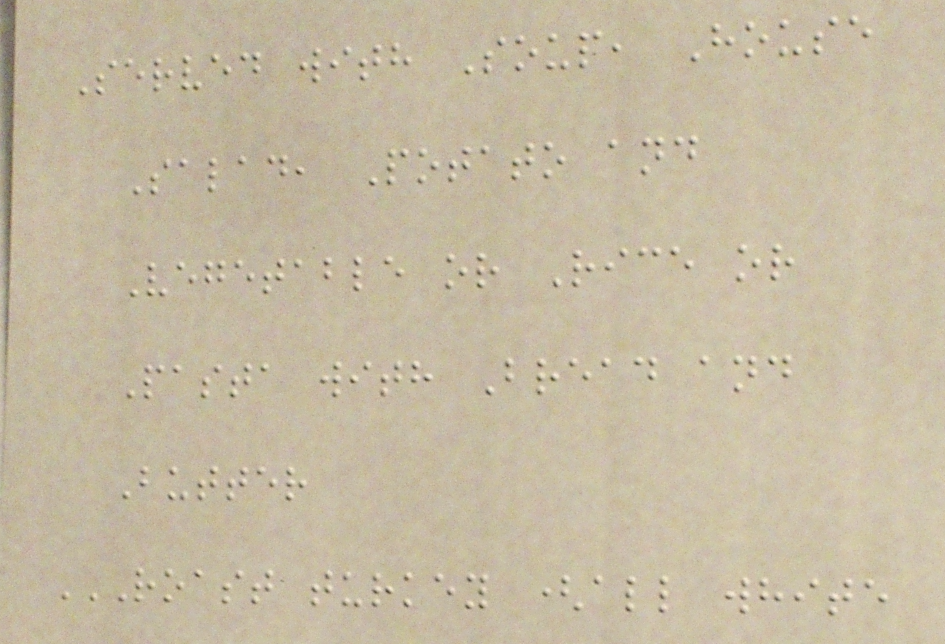Served with Soup, House
Salad, Potato and
Vegetable or Rice or
Pasta with Bread and
Butter
ROAST TURKEY (ALL WHITE
